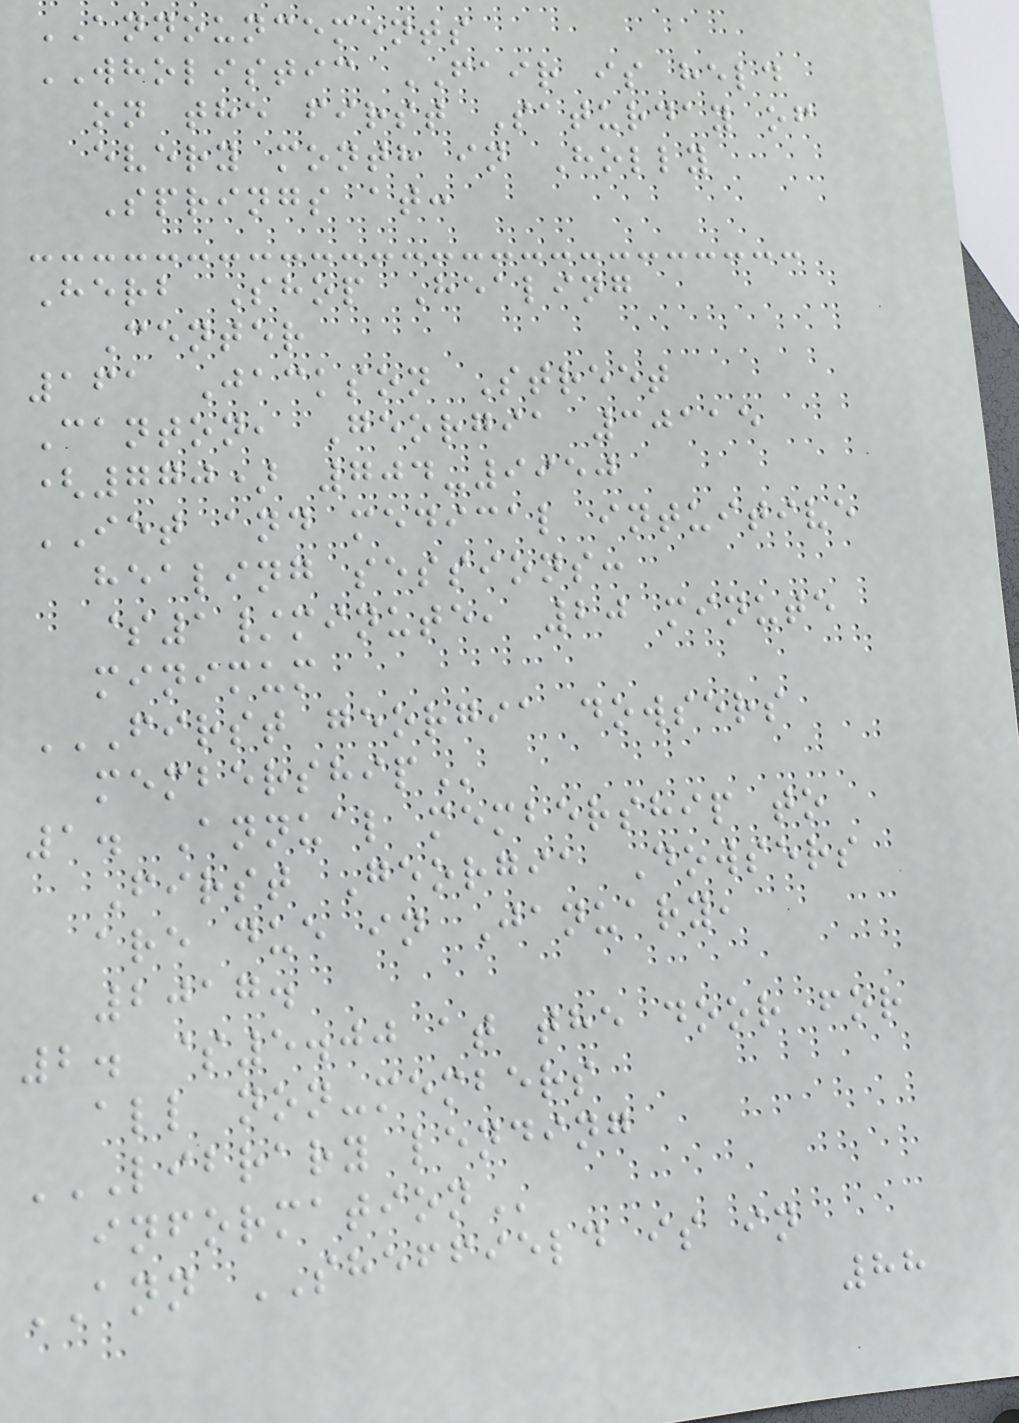ANNOUNCEMENTS
WHOLISTIC FAIR is held
on the first Saturday of
every month in Holly
Springs at:
Herb Shop Healing
Center
161 Jackson Street
Canton, Georgia 30115
(770) 704-9950
IET and medical intuitive
healing sessions:
$1/minute, 20 minute
minimum
FIRST GEORGIA DOWSERS
MEMBERSHIP
1. Annual membership to
First Georgia Dowsers
are due in January,
2017.
2. $5.00 at the door for
all non-members
LIBRARY LENDING
INFORMATION
ANN SHEFFIELD is in
88
